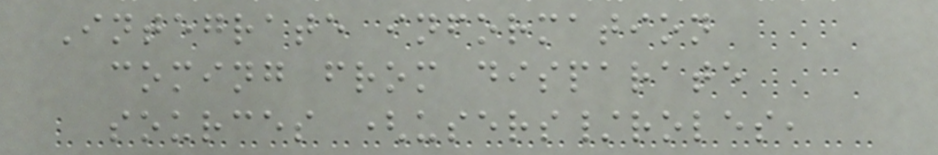Integrate information
coming from disparate
sources (users/roles,
